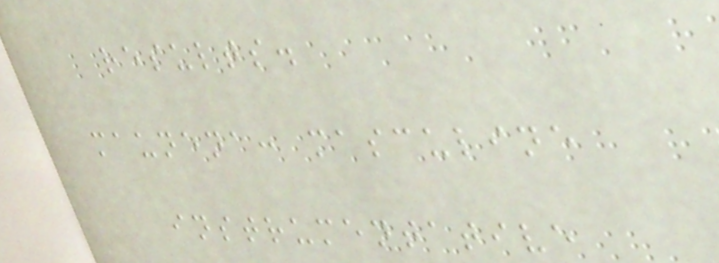results.
maunena: masculine
instrumentative
